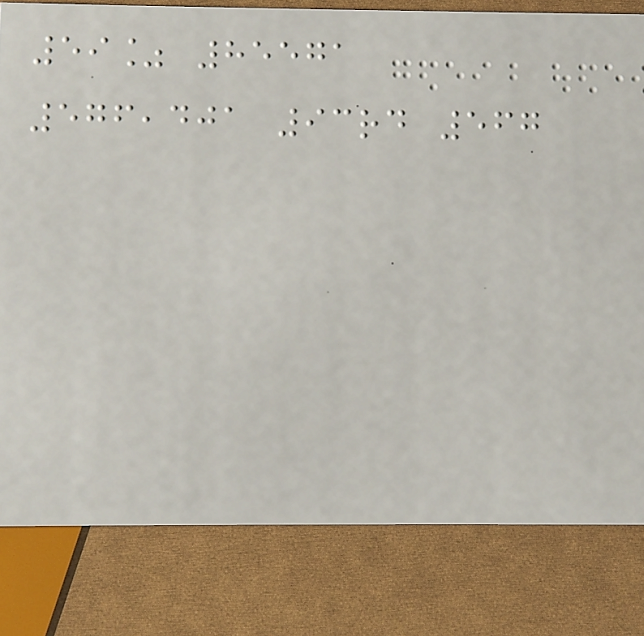59% 85571
576,401 93rd 567
